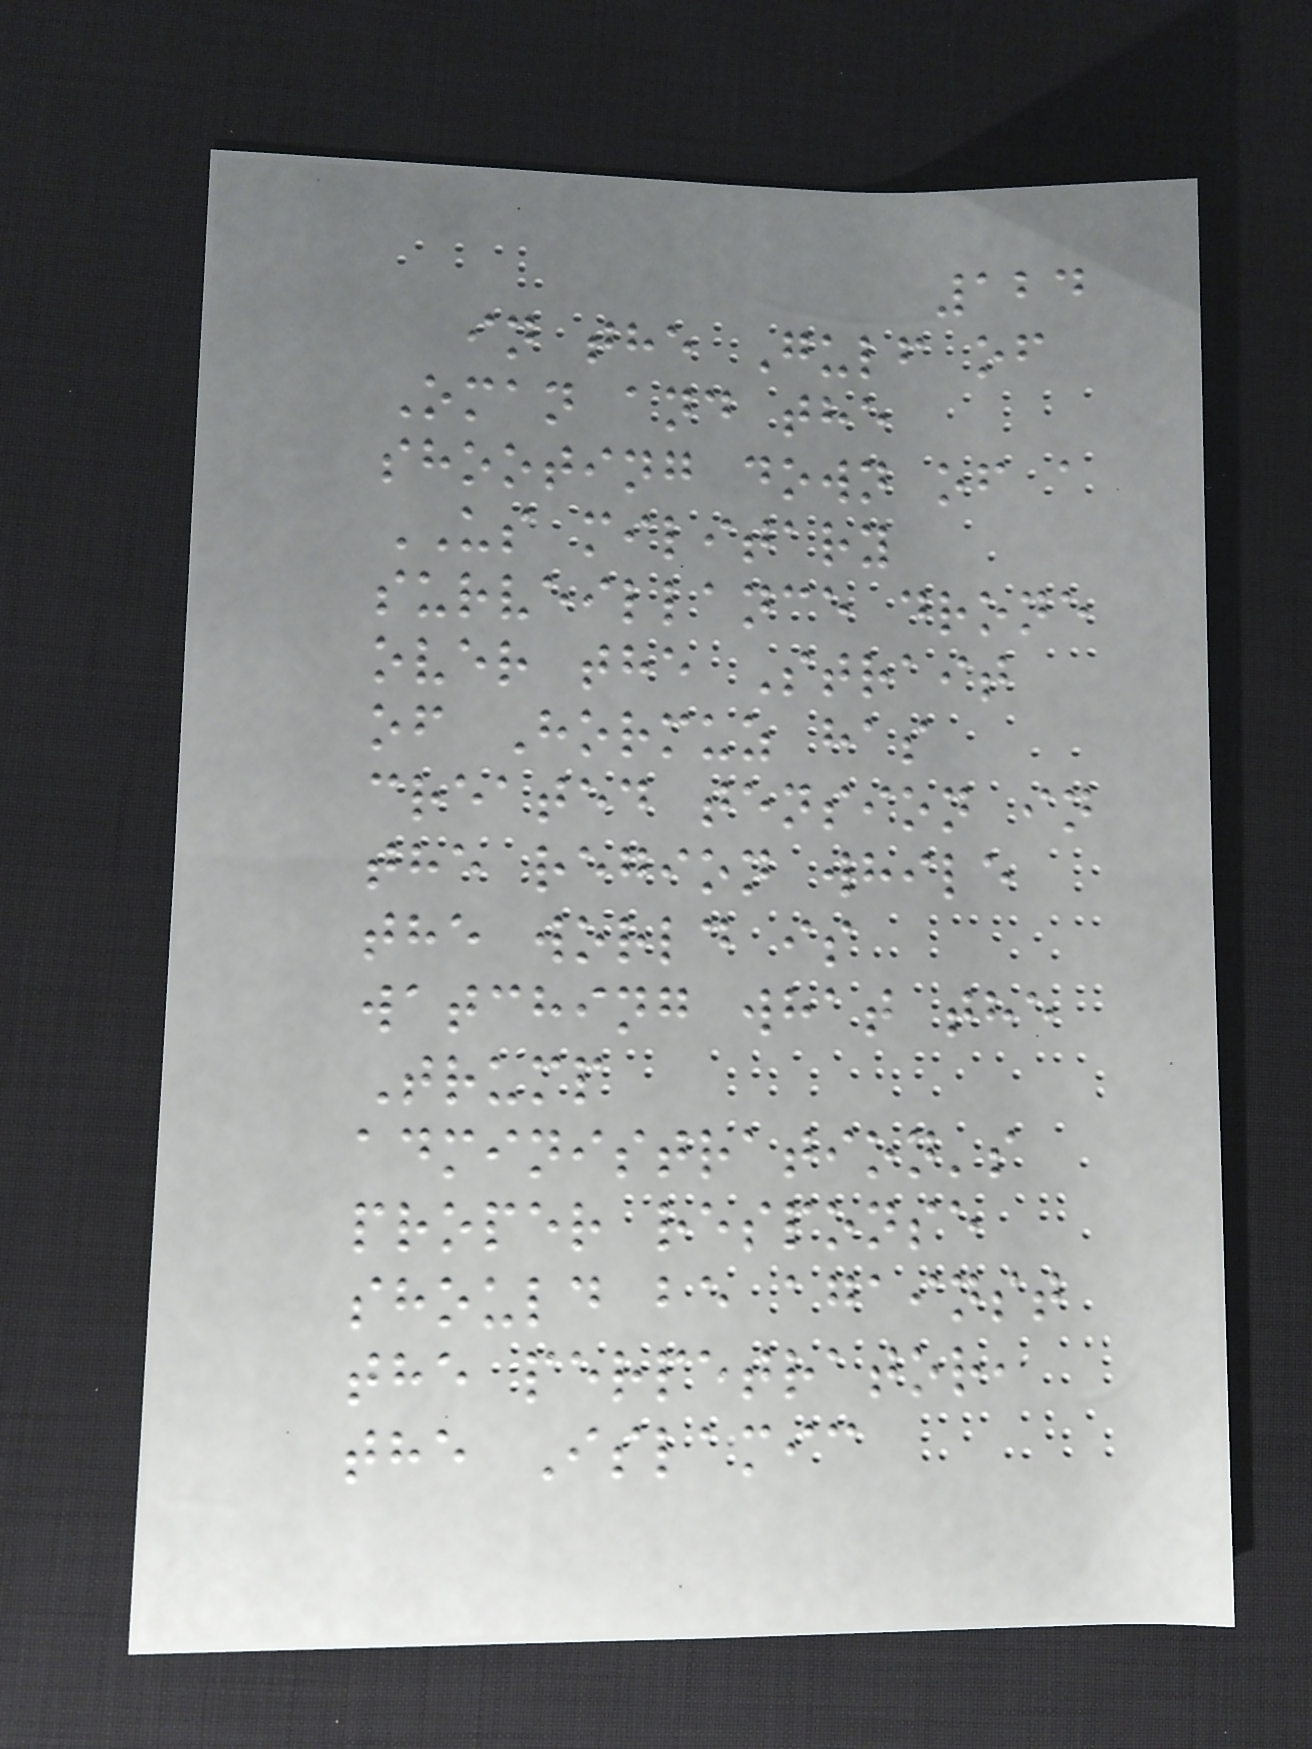124
in the Gulf of
Oman and the
shooting down of a
US military
surveillance drone
over the Strait
of Hormuz has
created tension in
the region while
the world is
watching what the
Trump
administration's
proper response
should be against
the perpetrator,
the Islamic
